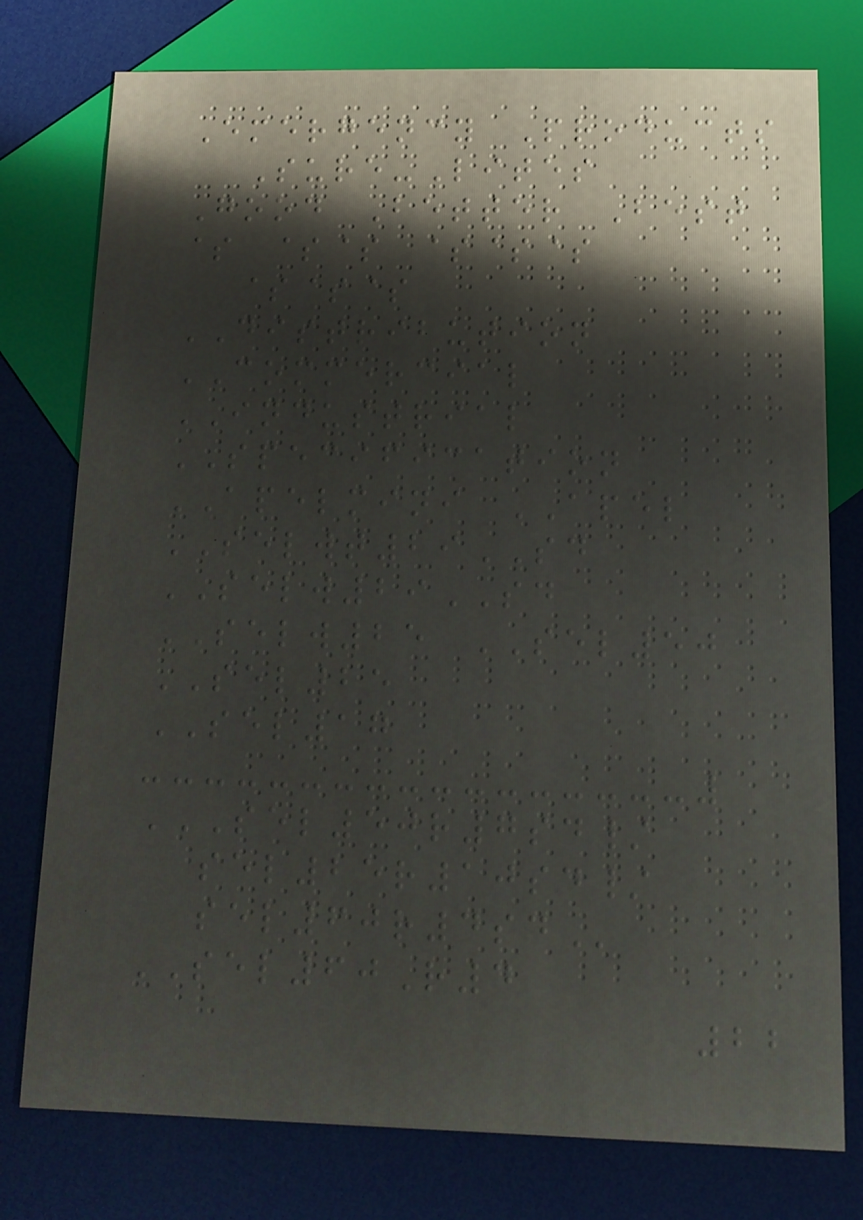Emergency Products
Sure-Lites
Good Better Best
$ $$ $$$
$$$
DISTRIBUTION
COMMERCIAL
INDUSTRIAL
SPECIFICATION
APELMINI APEL
SELWT29SD
SELW29SD
SELW25 SEL50
SEL25
SEL17
SEL50R7SD/
SEL25R10SD/
SEL60R4SD
SEL60R4
22
